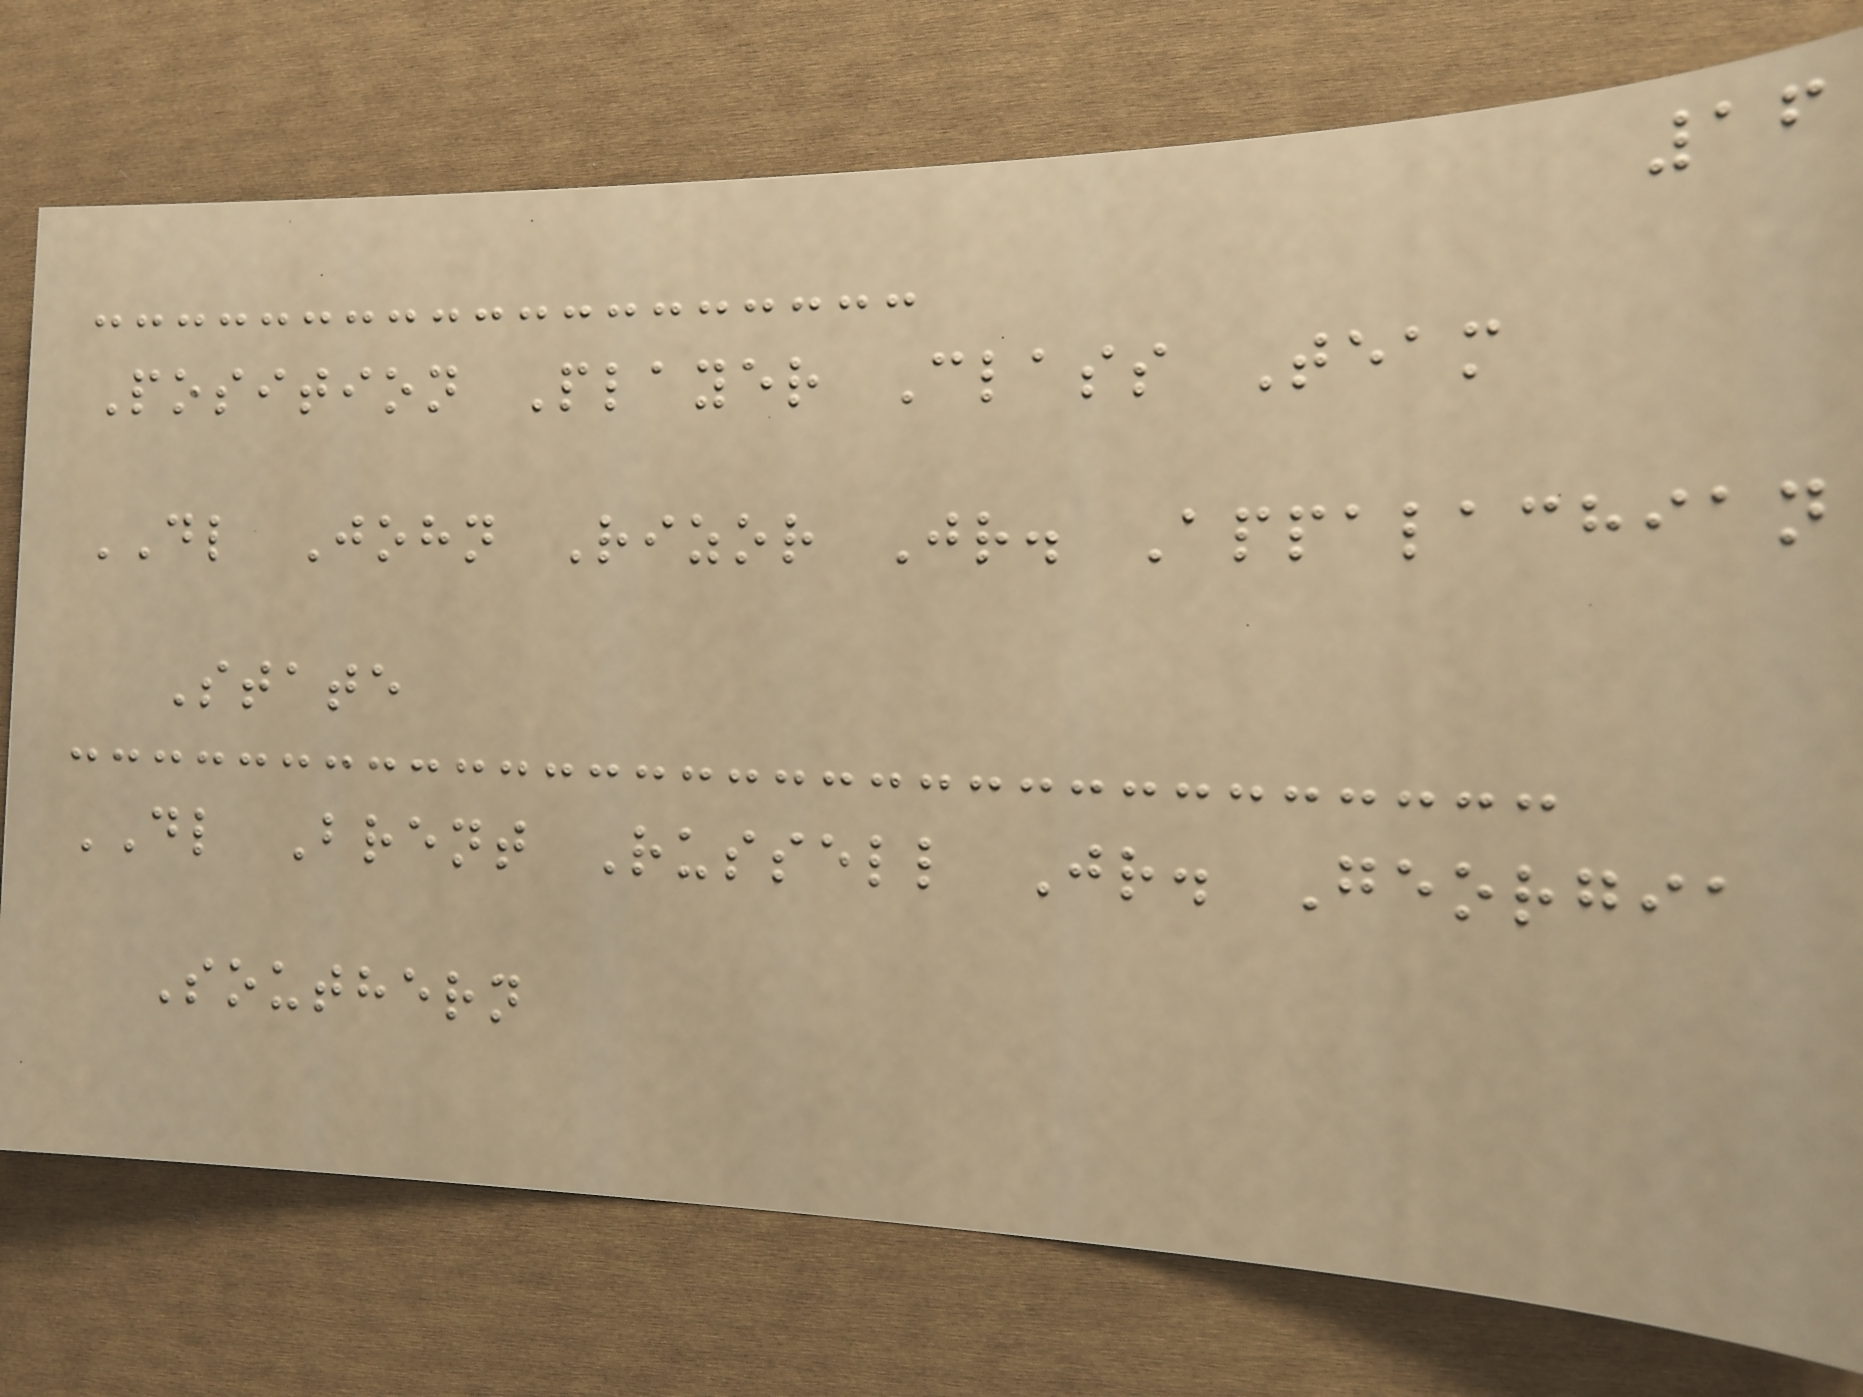16
Position Player Class Team
DL John Rizor Jr. Appalachian
State
DL Brent Russell Jr. Georgia
Southern
